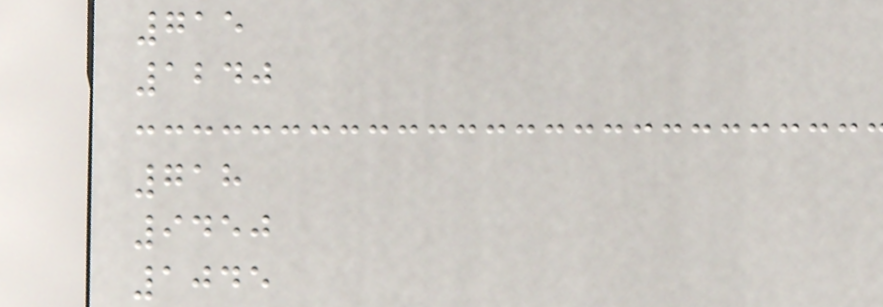715
1240
718
9450
1045
